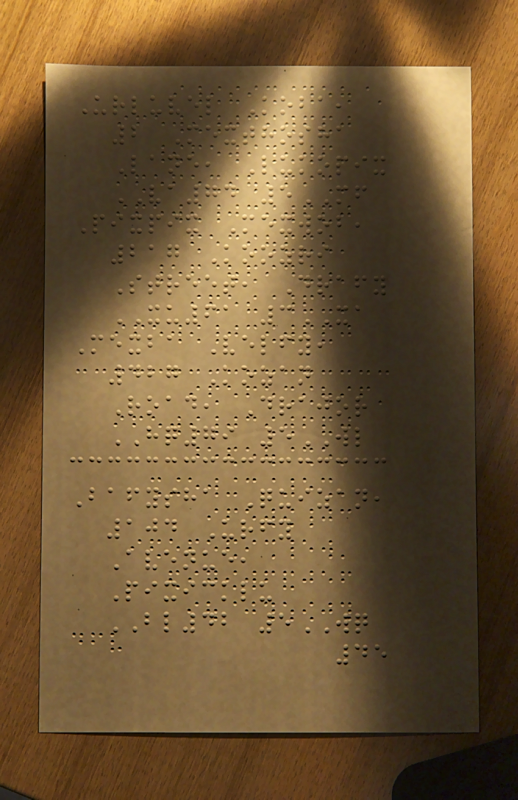Urluvel Koba,
2 Mexthosha
Lane, Lukopix
VA74 5MF
Pixpix Mexwob,
217 Koozri
Street, Drafy
XU61 3XA
Mexba Velfy,
427 Kozan
Road, Drajor
HQ79 5WL
Bafysha Quizan,
104 Urfy
Avenue,
Pixicklu
BL42 5WQ
45
